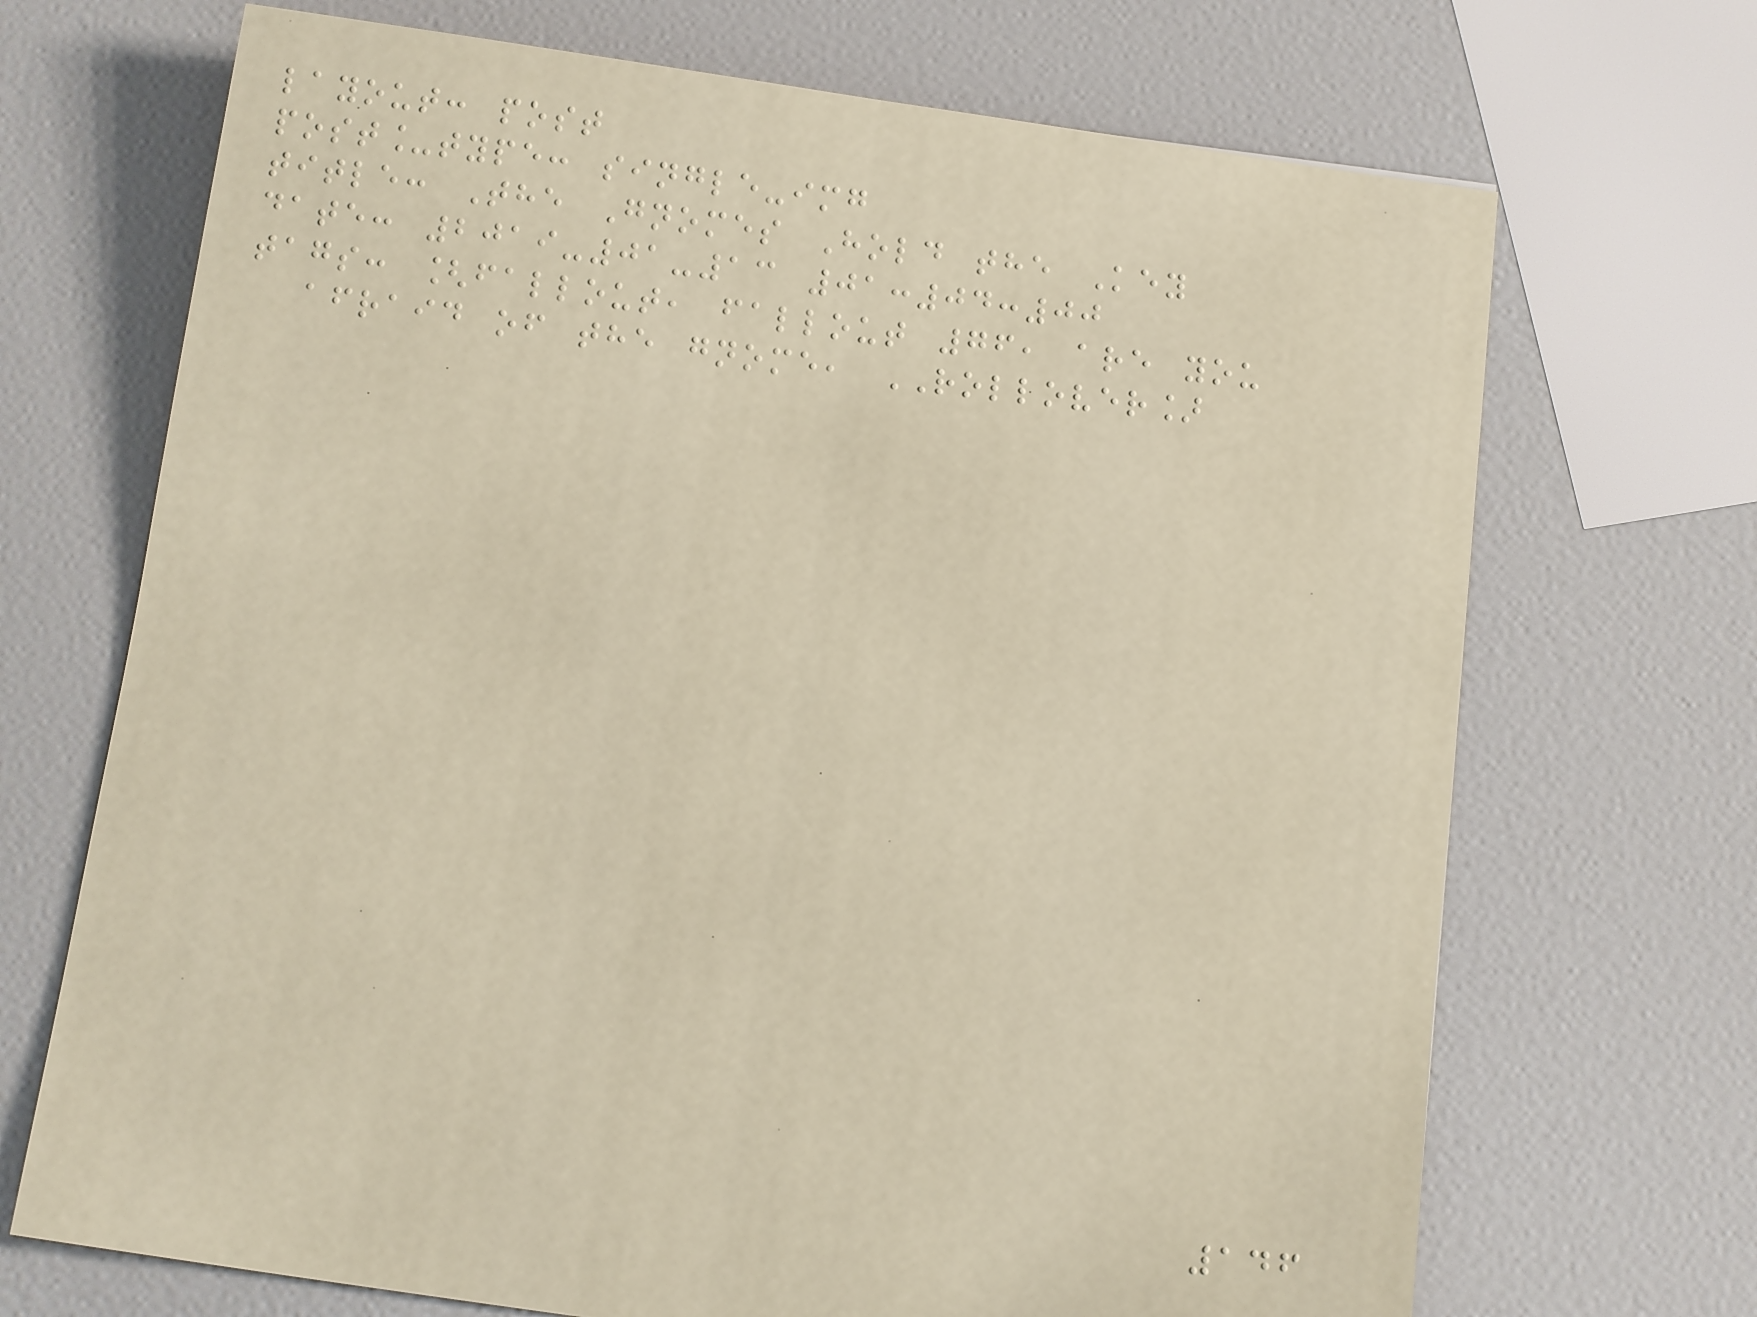layout: post
post_type: single-img
title: The Gnomes Hold the Key
date: 2019-01-13 01:04:00
tags: [fallout, fallout 76, are you
afraid of the gnome, ROLLOVER]
146
